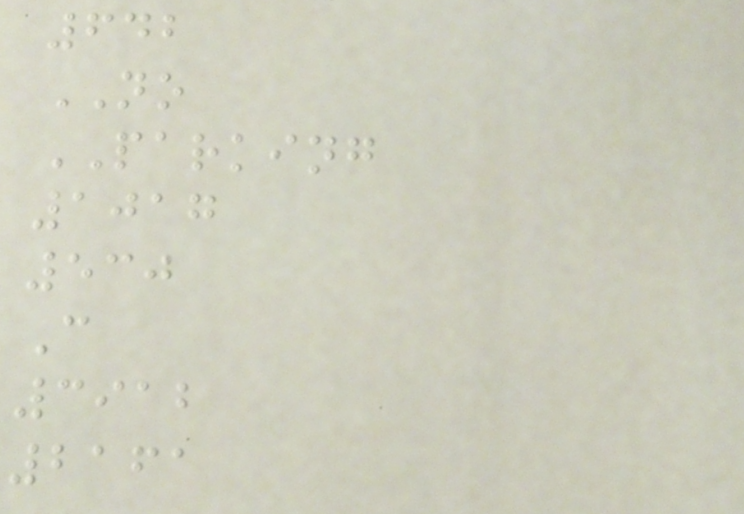642
NO
PARKING
1017
530
C
3912
2161
